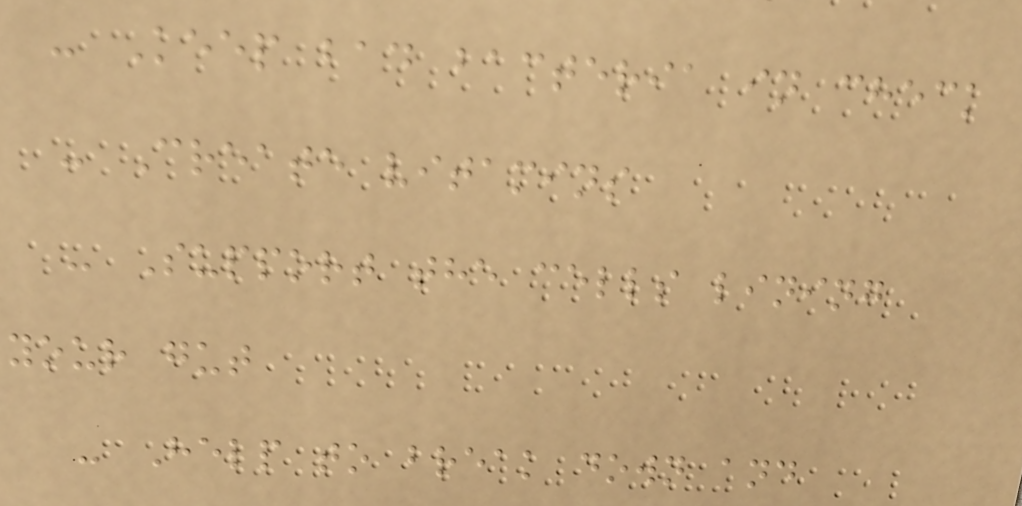- Keep bad bacteria in check
- Create vitamins
- Support the cells lining
your gut
- Help to break down and
